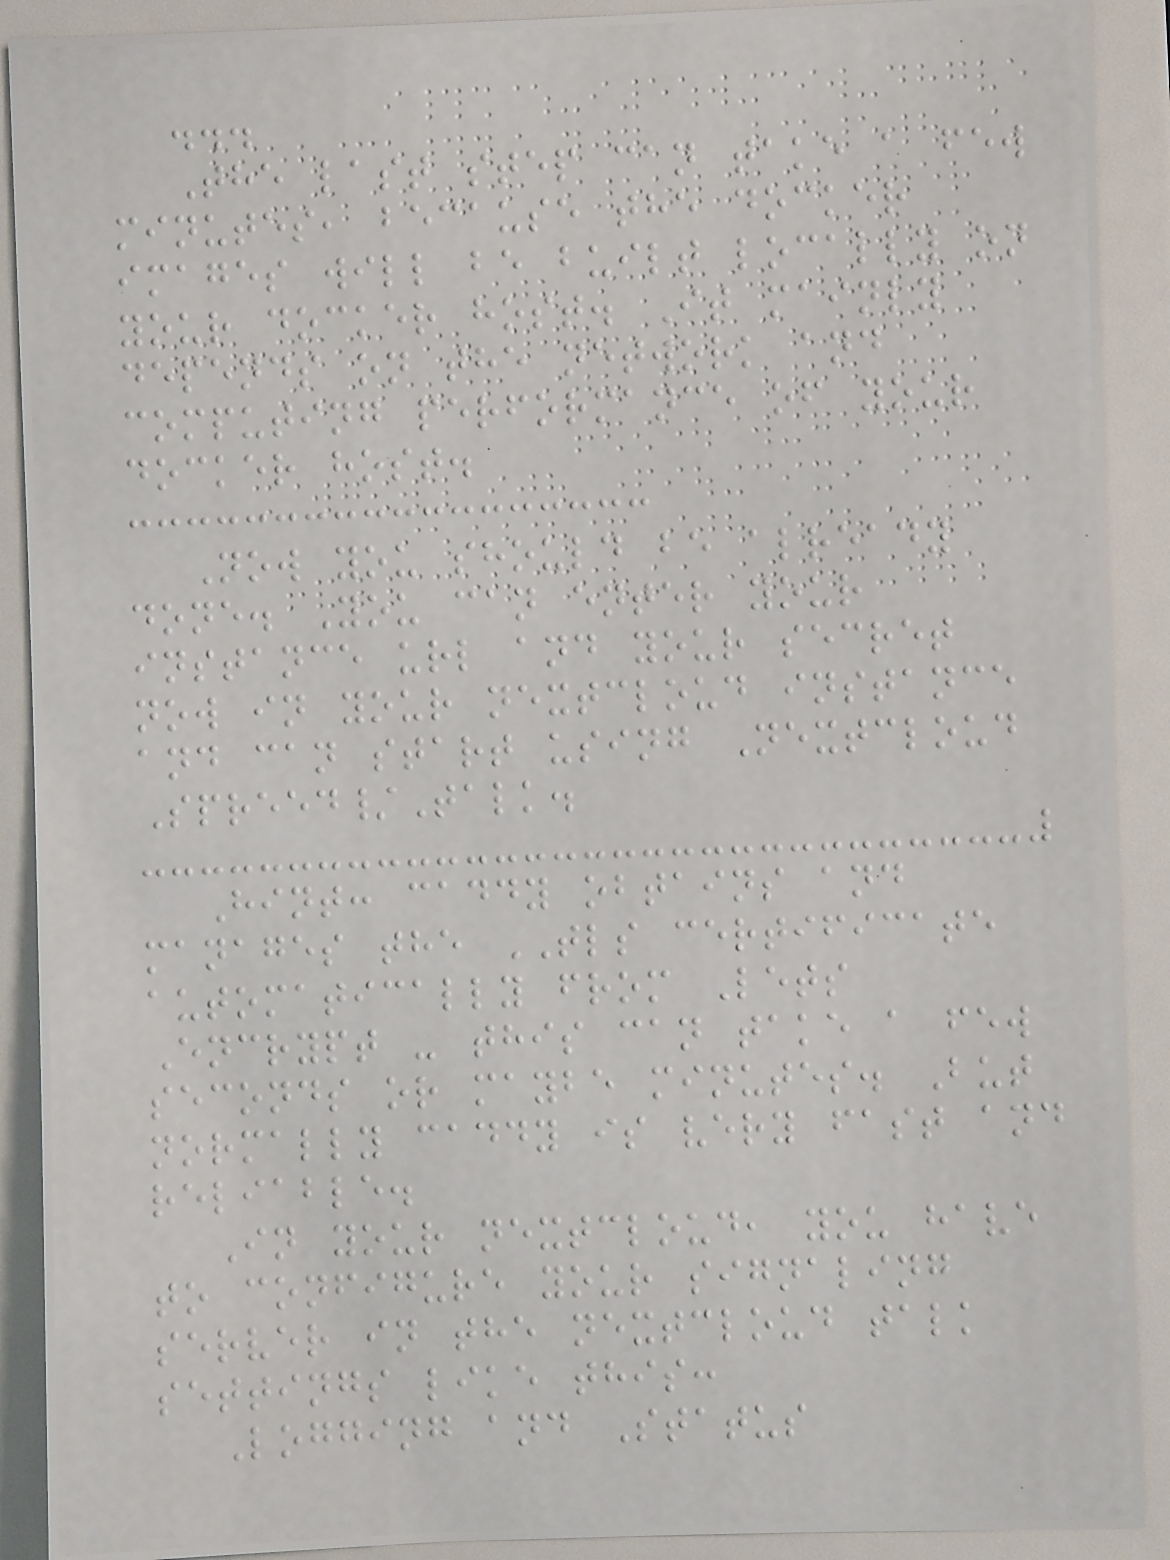...
The last step can take a few
minutes, because the docker
images will be built locally on
your docker host. It mainly
depends on the network and
computing performance of your
docker host.
Now you should be already
done. You can enter your
instance url and your secret
now in your nextcloud instance
and can start using Nextcloud
Spreed/Talk.
Hint: caddy obtains and
manages the TLS certificate
automatically from Lets
Encrypt - this can take a few
seconds or maybe minutes. But
normally caddy is very fast and
reliable.
In your nextcloud, you have
to configure your signaling
server in the nextcloud talk
settings like this:
Logging and Status
